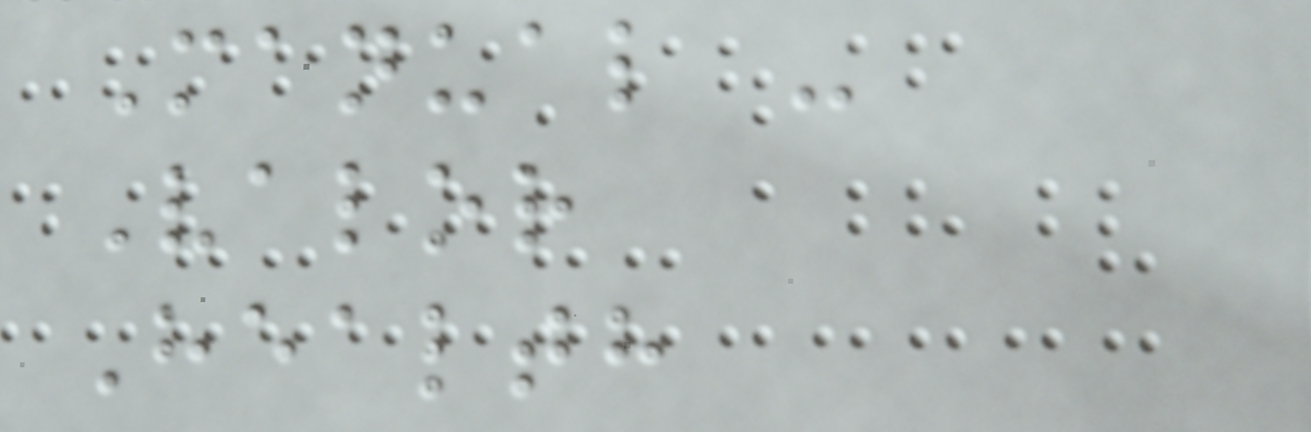Manual -
Valor
Health
